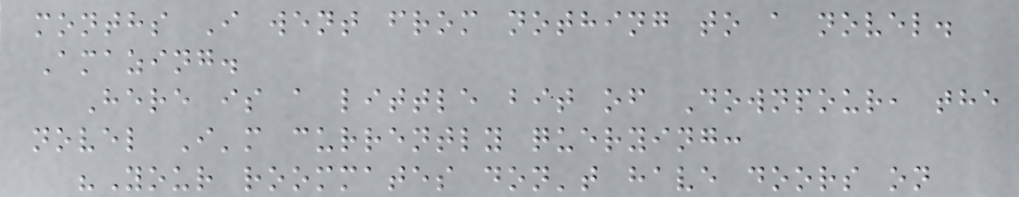months I went from nothing to a novel.
Amazing.
Here is a little bit of Downpour, the
novel I'm currently querying:
"Your roommates don't have doors on
